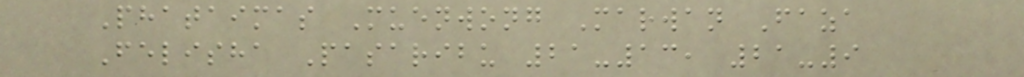Phataimas Muenwong Marwan Faza
Felisha Pasaribu 21-13, 21-9
